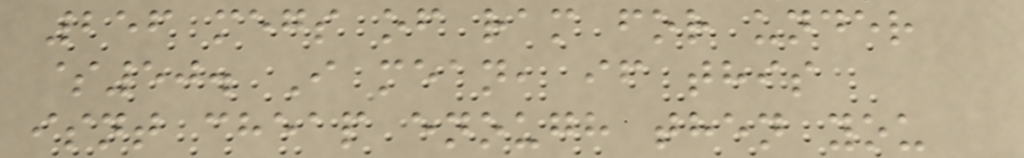256 megs of ram for under
$50. I mean, if this
isnt cheap enough then you
